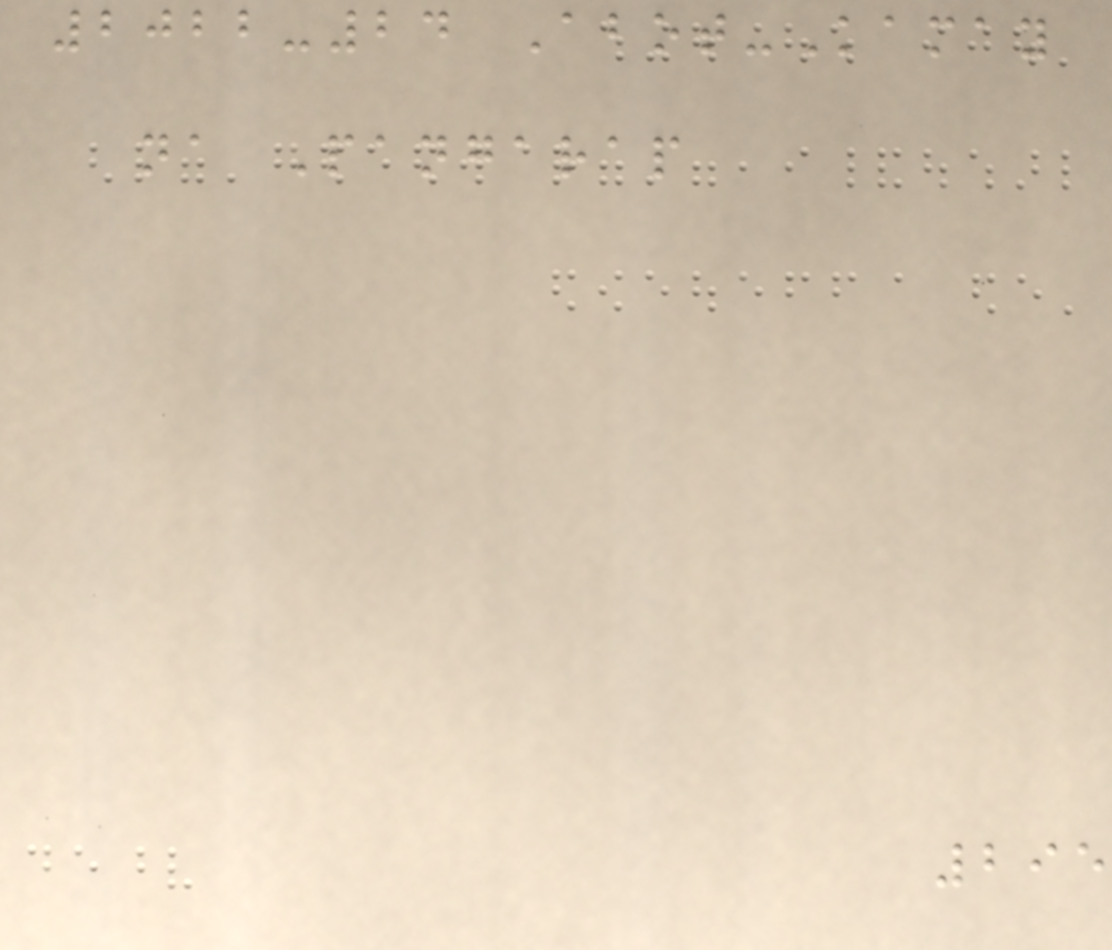2022-24 Abot-Kamay
na Pangarap
295
